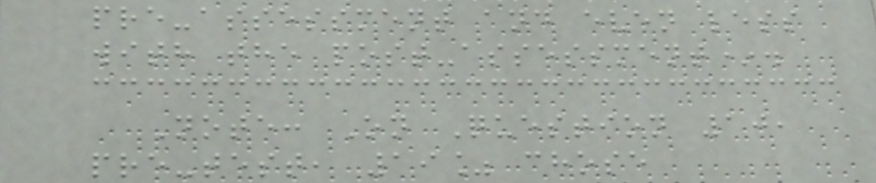pre-assessment and even less
with the post-assessment*.
Note: On Question 10,
pre-test, 19% chose
